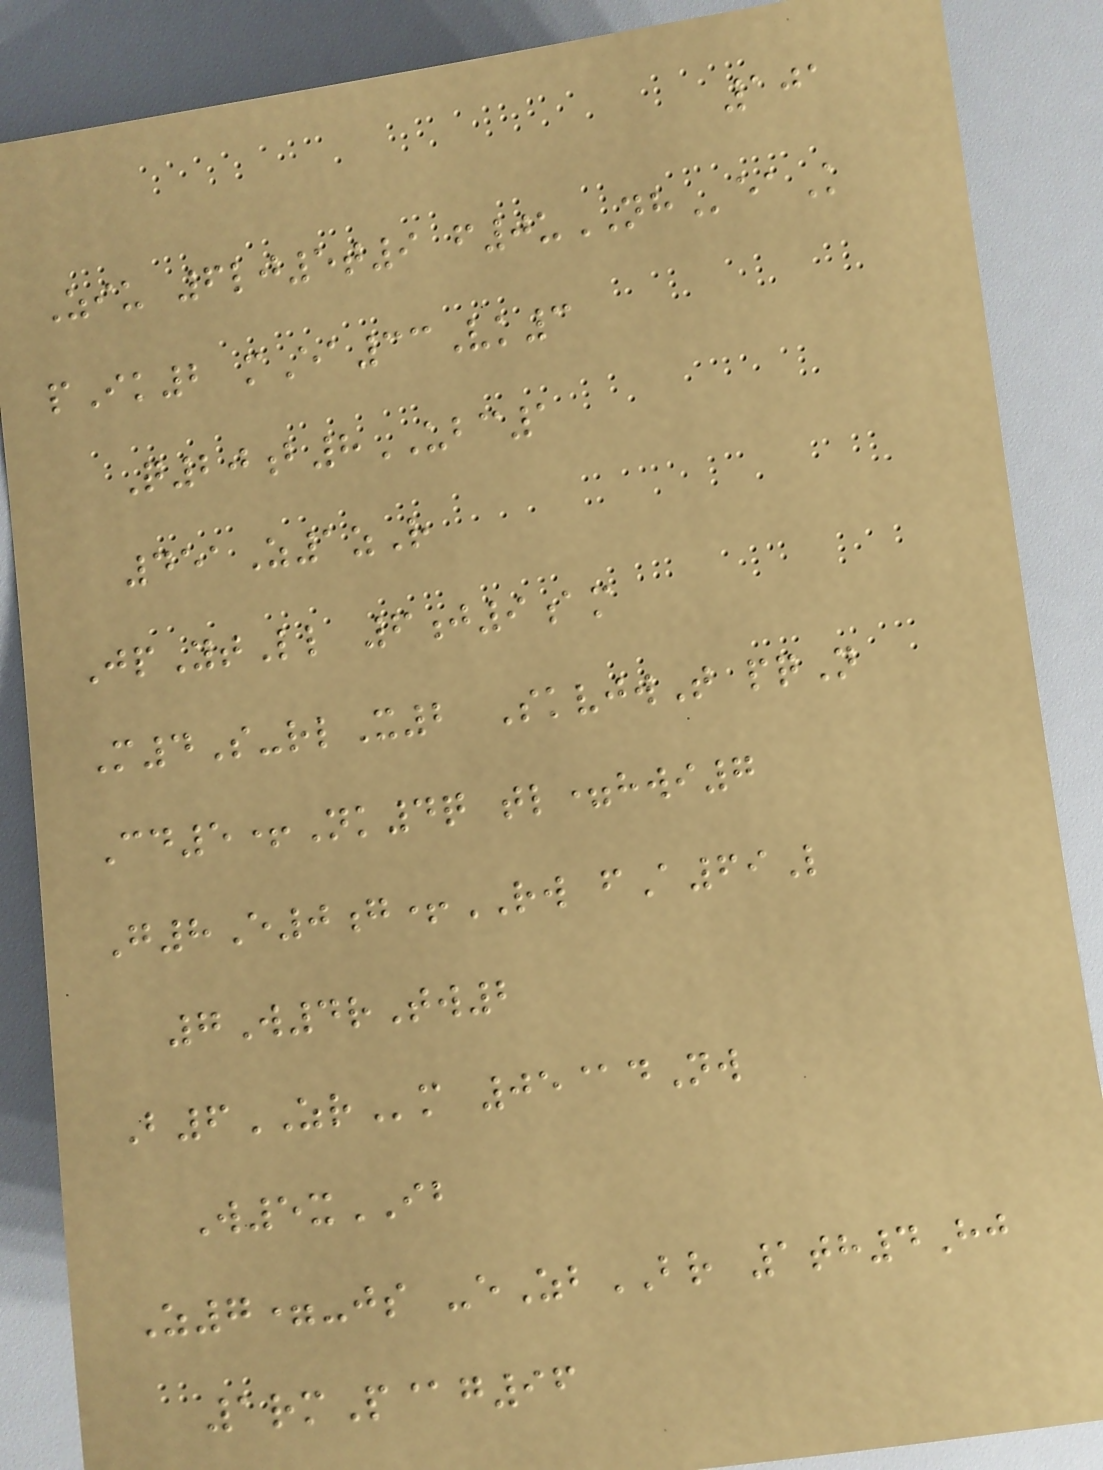101
Ziu 6lj5t9 f0uNHeaK
pIk2 mEa33Vk3
Q20b8UBC1
451Z1zR
JpYtLl 6j9am
M4S-rlX2 SkvjwT pqN
Cd5+Nk4q tl=hwi7
G8E0g+RW fA69L
7W4rTw2
B6ZRm 05@dNw
W5xIB
Z7=-js -eZbBR 1th4Hj
1rmP@g96
